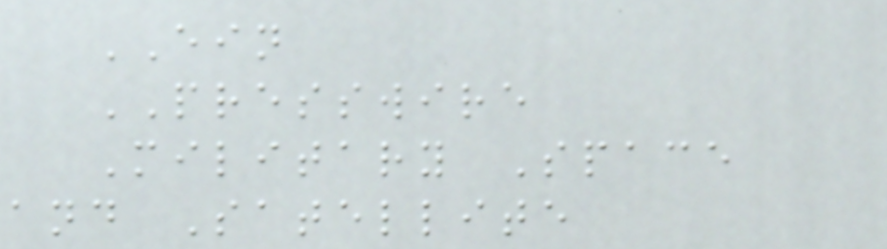EIN
PRESSWIRE
Military Space
and Satellite
